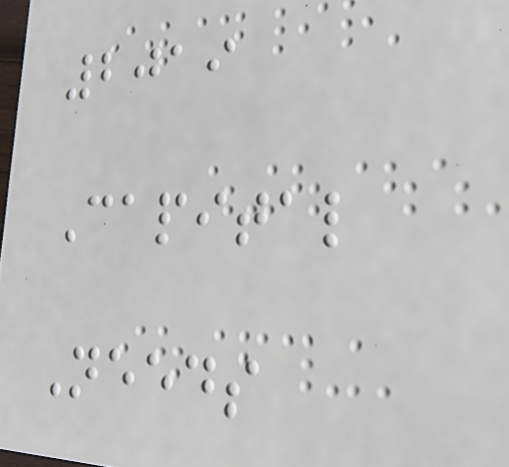2019
Capital
Needs
